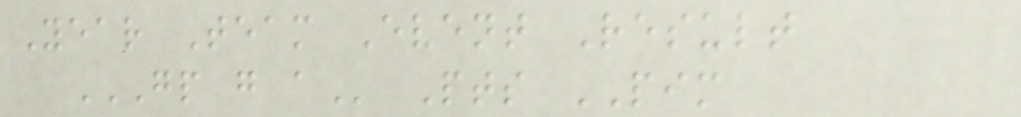Year Team Event Result
GP G A Pts PIM
